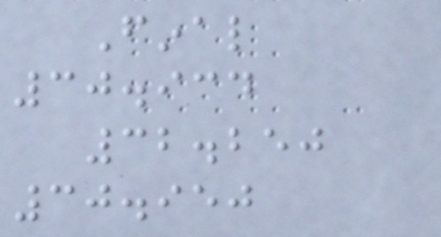Final
30.934
32.250
30.950
